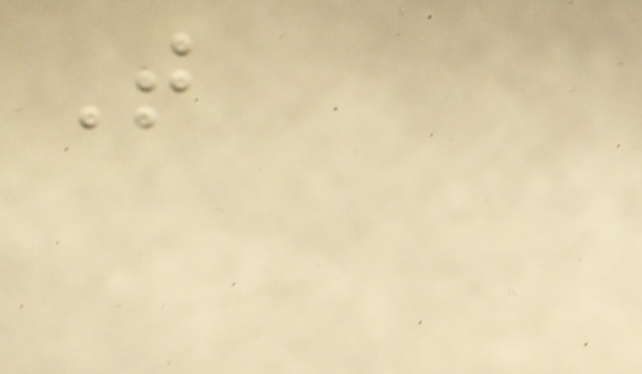T
